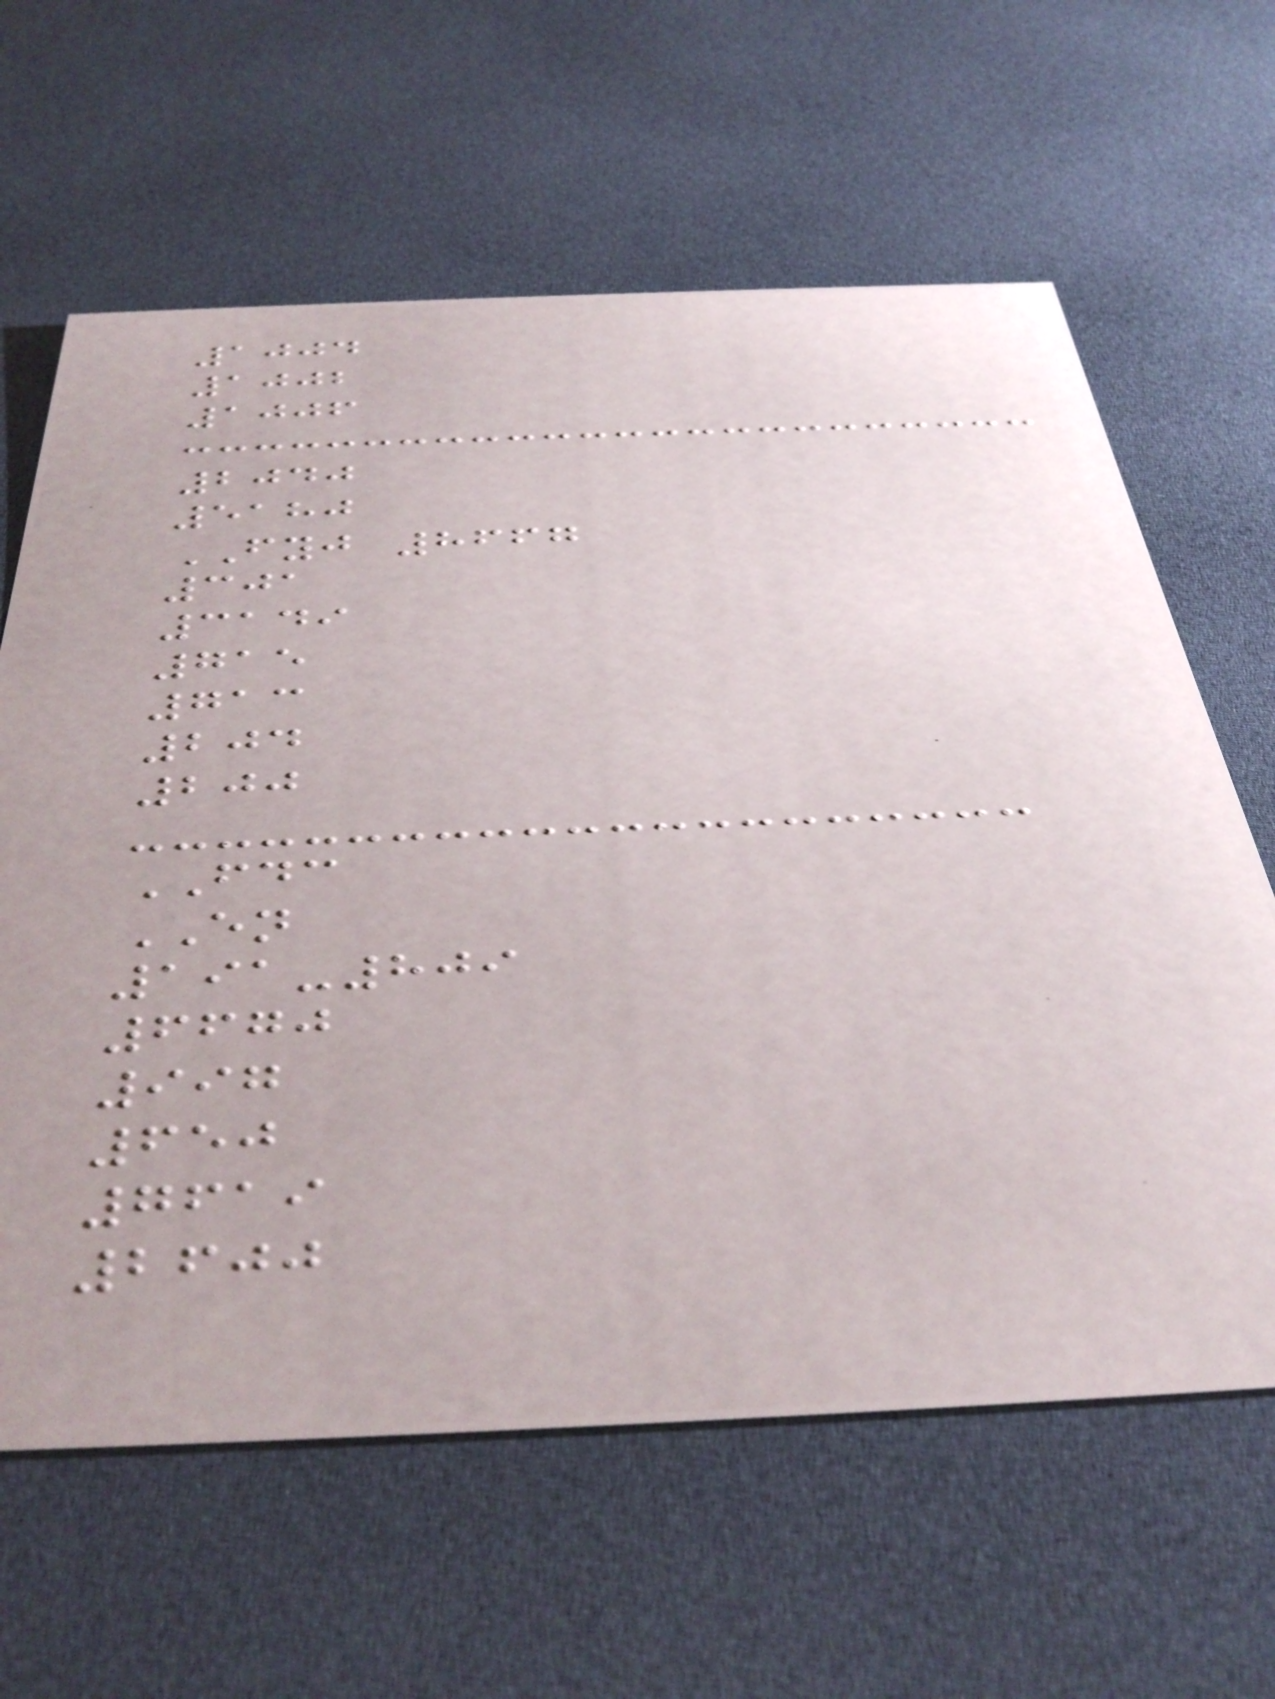1004
1002
1006
2040
5180
FYJ 8667
301
3149
715
713
204
200
FDC
EN
191-809
6670
997
650
7619
2600
